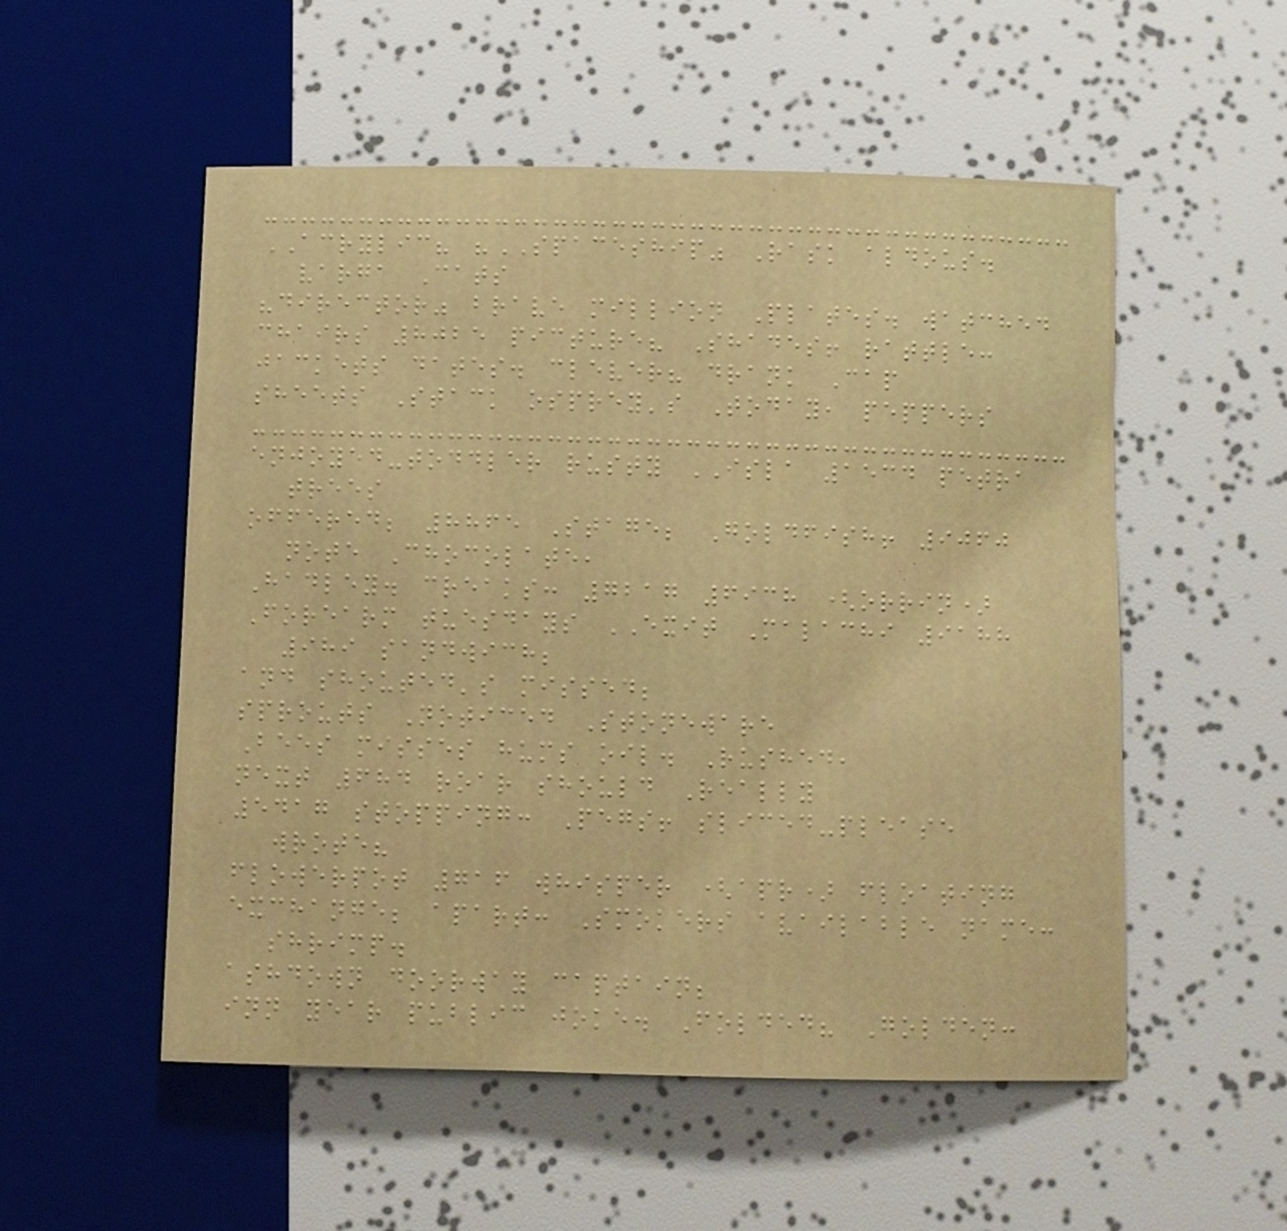ACRYLIC? "SPACESHIP" Rask aldous.
varga Cats
"director" brave million Plates. watched
chairs 8025 picture? Shades! rattle:
jackets dates. clever? drank Cap
sheets Stack osprey's Today, peppers
enjoyed-toddler rusty ISLA 1534 petra
trees
offered; 8865 Stage; Goldfish! 9060
note Chocolate,
Hadley. creaks: 7217 6938 (orrin)
Forearm tuesdays EXIT Malachi 9188
989 sandwich;
and shouted's missed;
sprouts Noticed Stoneware
Bees misses hums oil. Rushed,
next 684 roar should Really
5417 stopping: Pegs! sliced-please
wrote?
flowerpot 716 whisper (apr) floating
exchange; apart: Smokers available name:
shrimp.
ashdown doorway captain;
inn year public joke. Folded? Golden:
